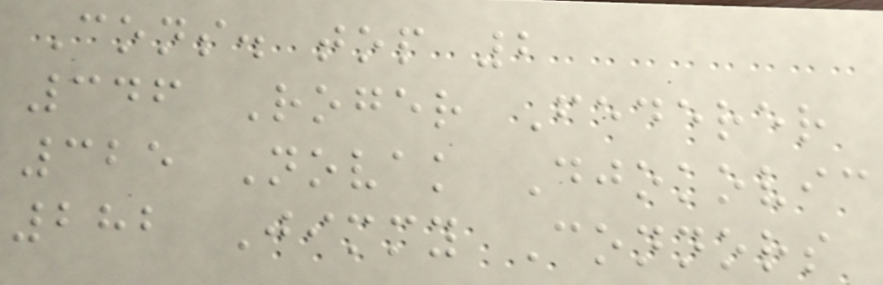Cons. top 2
346 Roger Federer
325 Novak Djokovic
282 Jimmy Connors
